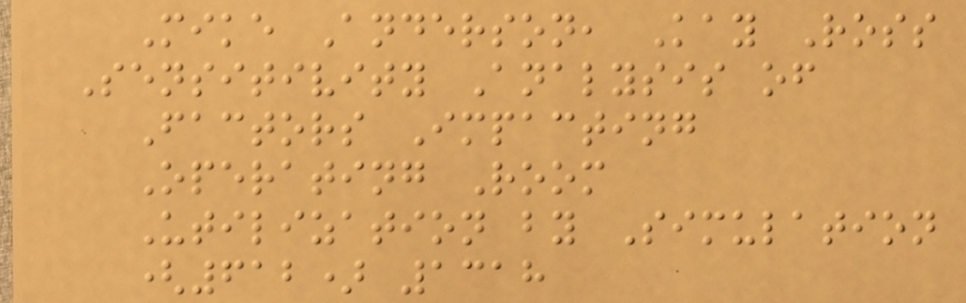Mike Anderson, Kay Ross
Sensitivity Analysis of
Factors Impacting
Operating Room
Utilization by Simulation
(612) 1318
